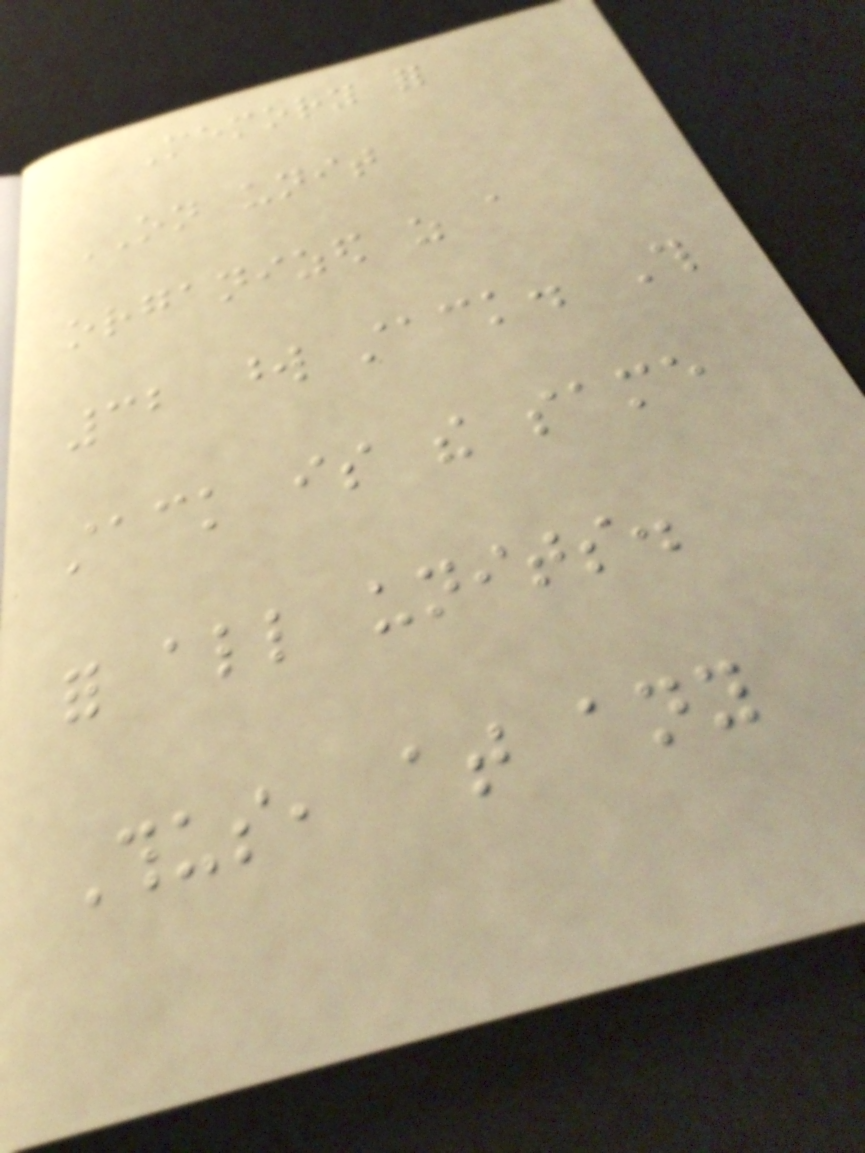Memory for
ON unit
organized as a
32 word stack. This
stack is the same
for all units.
Thus, at any
